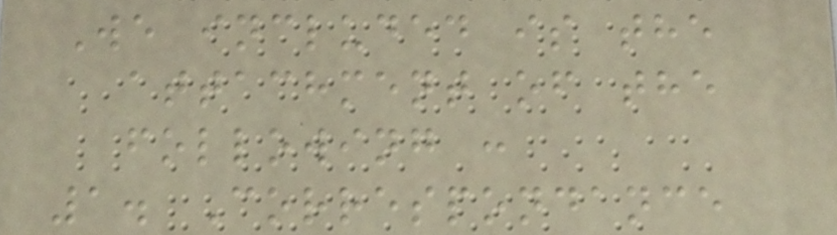We included is the
attachment of the
following :
1. Correspondance
